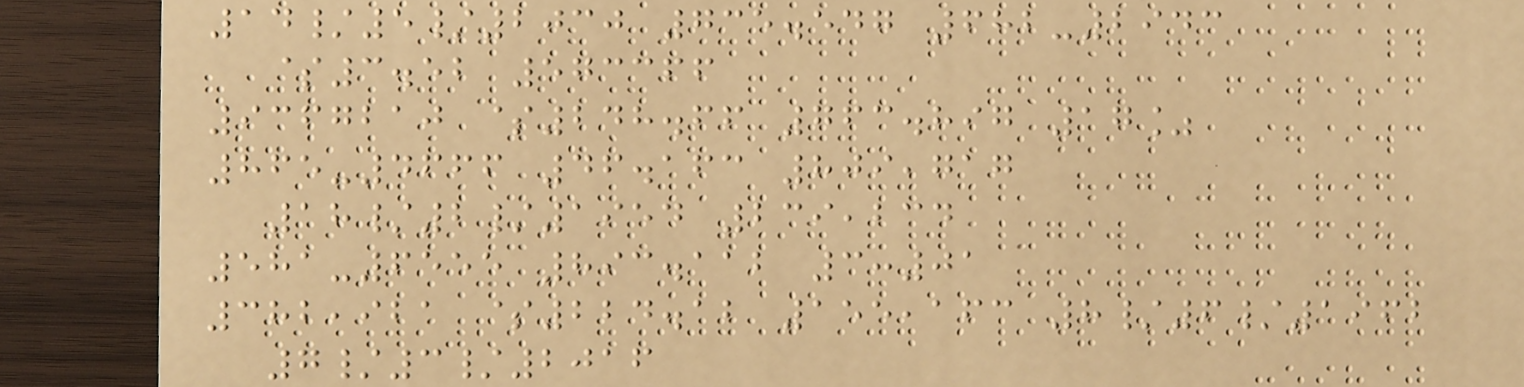14/5/2030 735.547 682-2943
$3.52 573366
9367210 $248.66 763.897 17%
865-4666 46.163 809,717
18/2/1954 239,234
581-6555 893.112 3:01
382,921 $224.12 155,163 8/6/1962
7/3/2016
